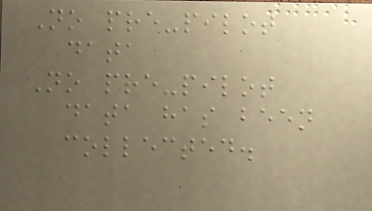No pre-pilot
data
No pre-pilot
data has been
collected.
